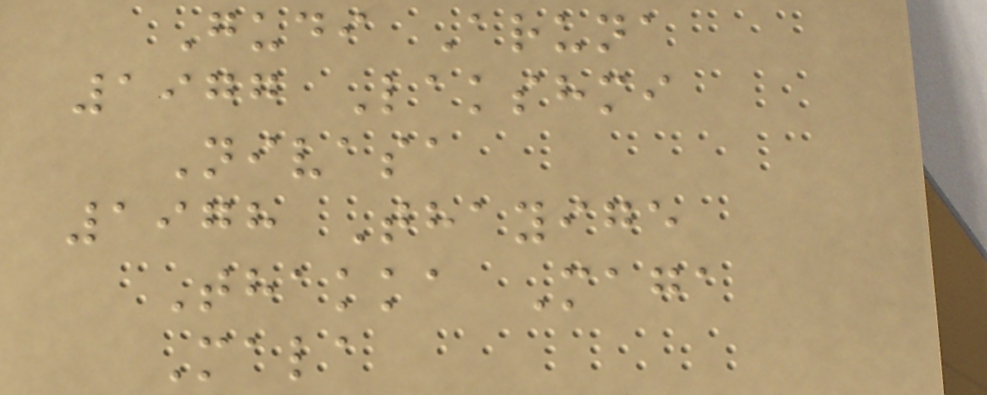Gudi Aruna
1977 Lakshmi
Nivasa
1978 Thayige
Thakka Maga
Mala
